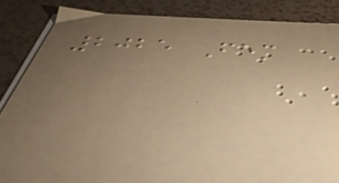2025 Fem
